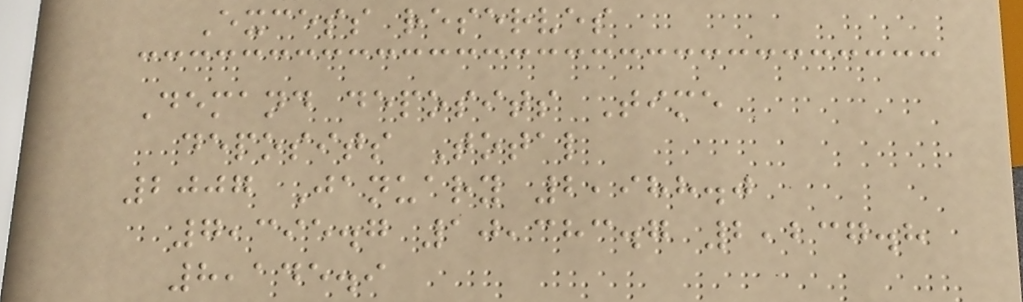Excess reserves
Demand deposits Time
deposits Total
2007 January 2,988.0
7,395.7 10,383.7 2,237.8
8,145.9
